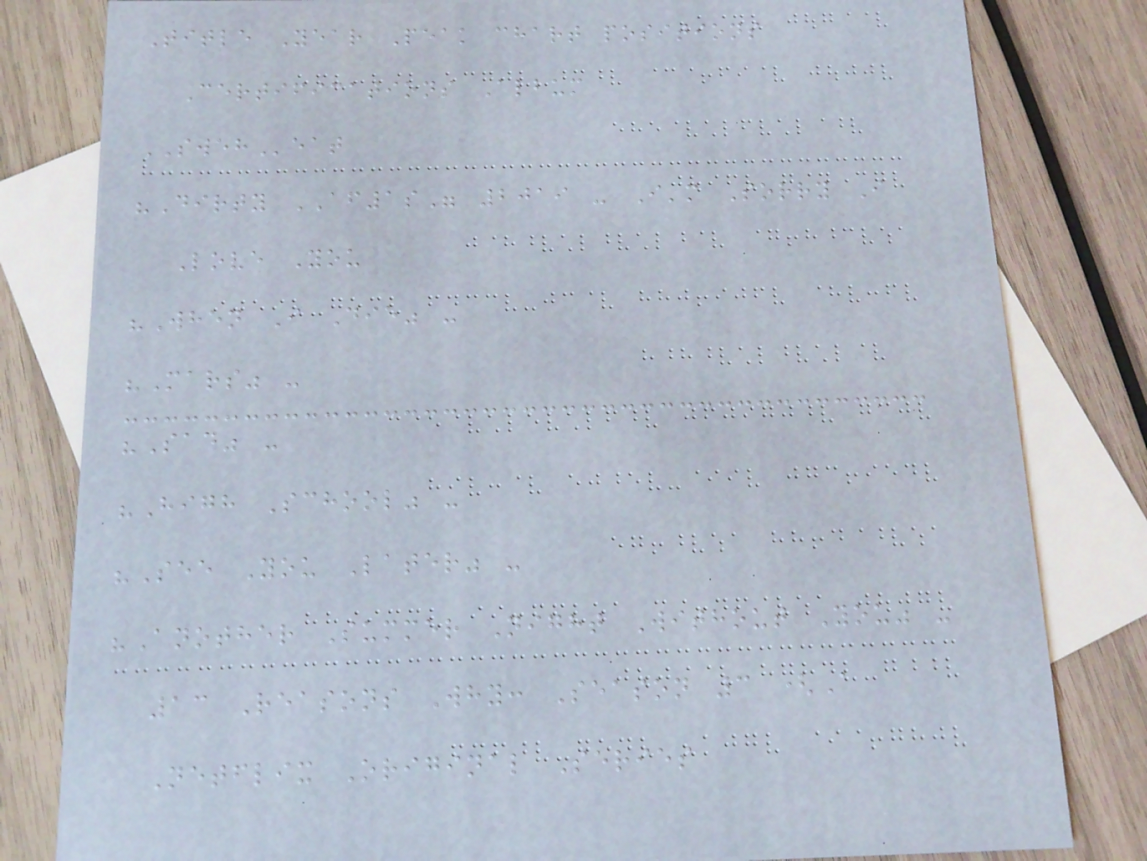Title Year Peak chart positions
Certifications Album
SWEHeat
"Dirty AF1s" 2019 - I'm Sorry I
Love You
"When I Die" -
"Mars" -
"Sad" -
"High School" -
"See You Later" -
"Another Summer Night Without You" -
13 Reasons Why: Season 3 (A
Netflix Original Series
